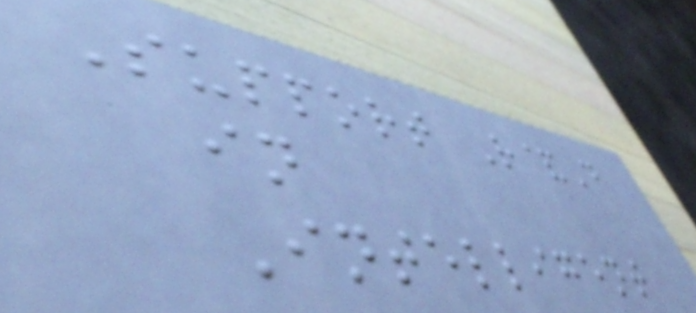Support R&D
in
Intelligent
